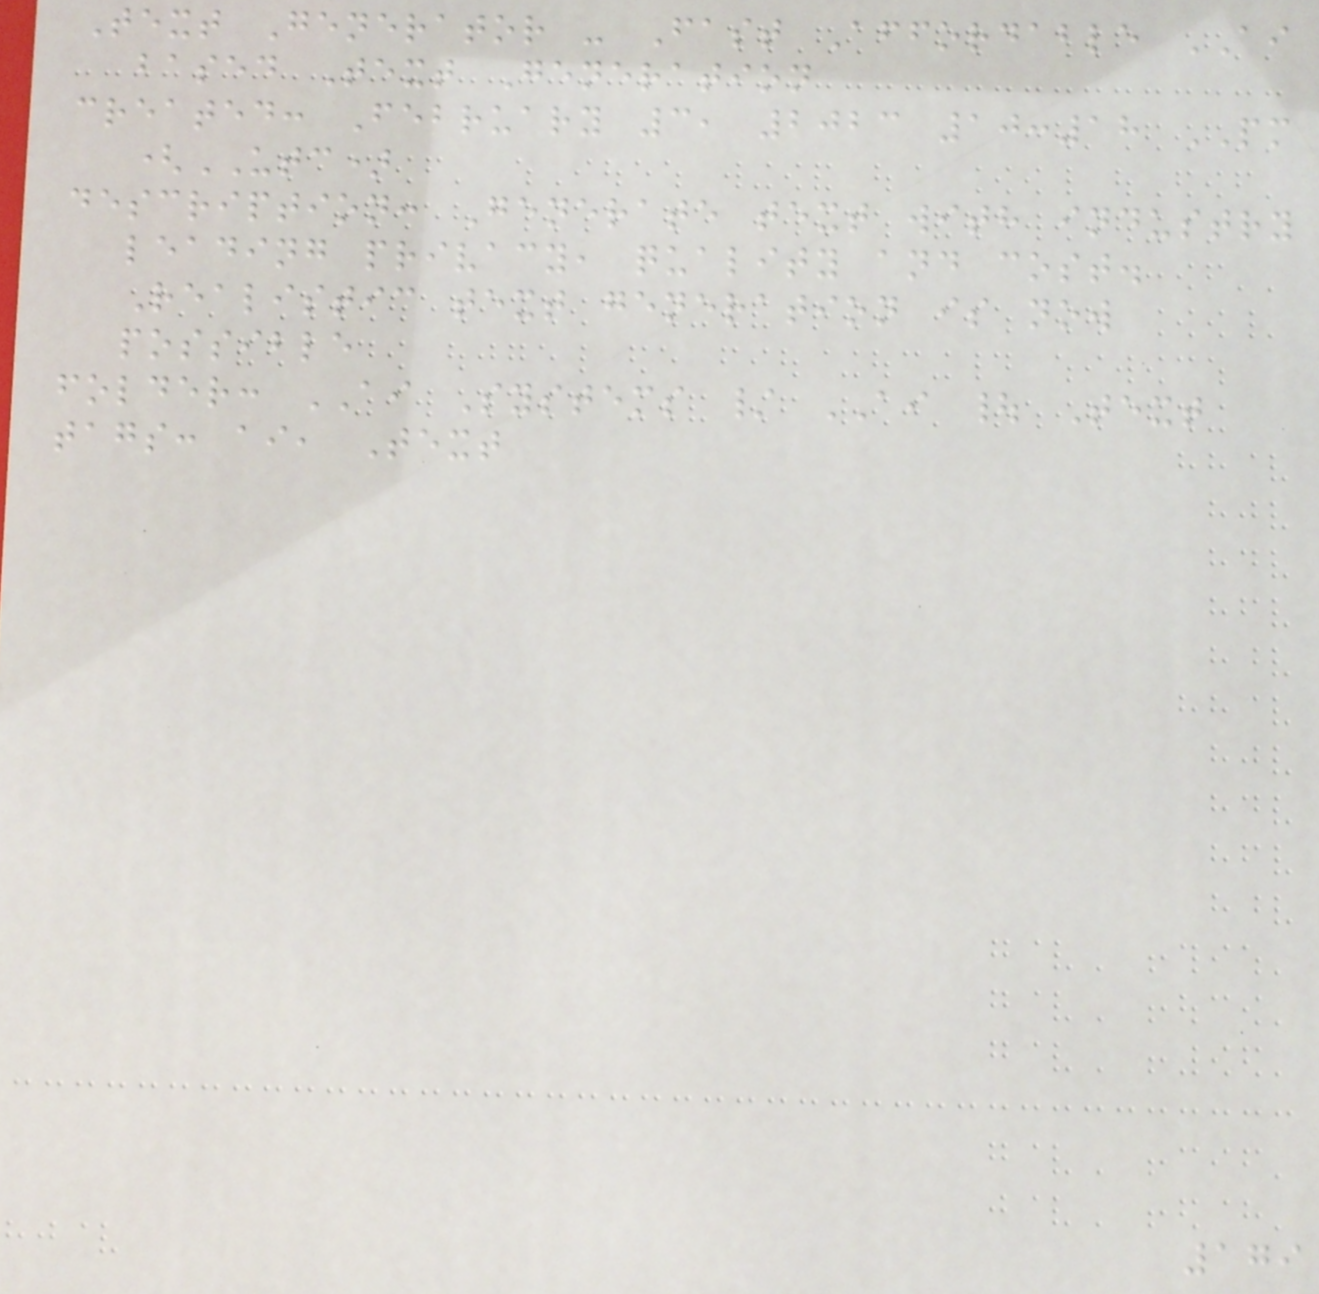Text Generator - Fast Affordable AI
based Text Generation
created: February 3, 2023 10:18 PM
(UTC)
description: Generate text with industry
leading privacy, quality and cost.
Realistic text generation is now
possible
folder: AI Systems / AI | Text
tags: ai, Text
179
